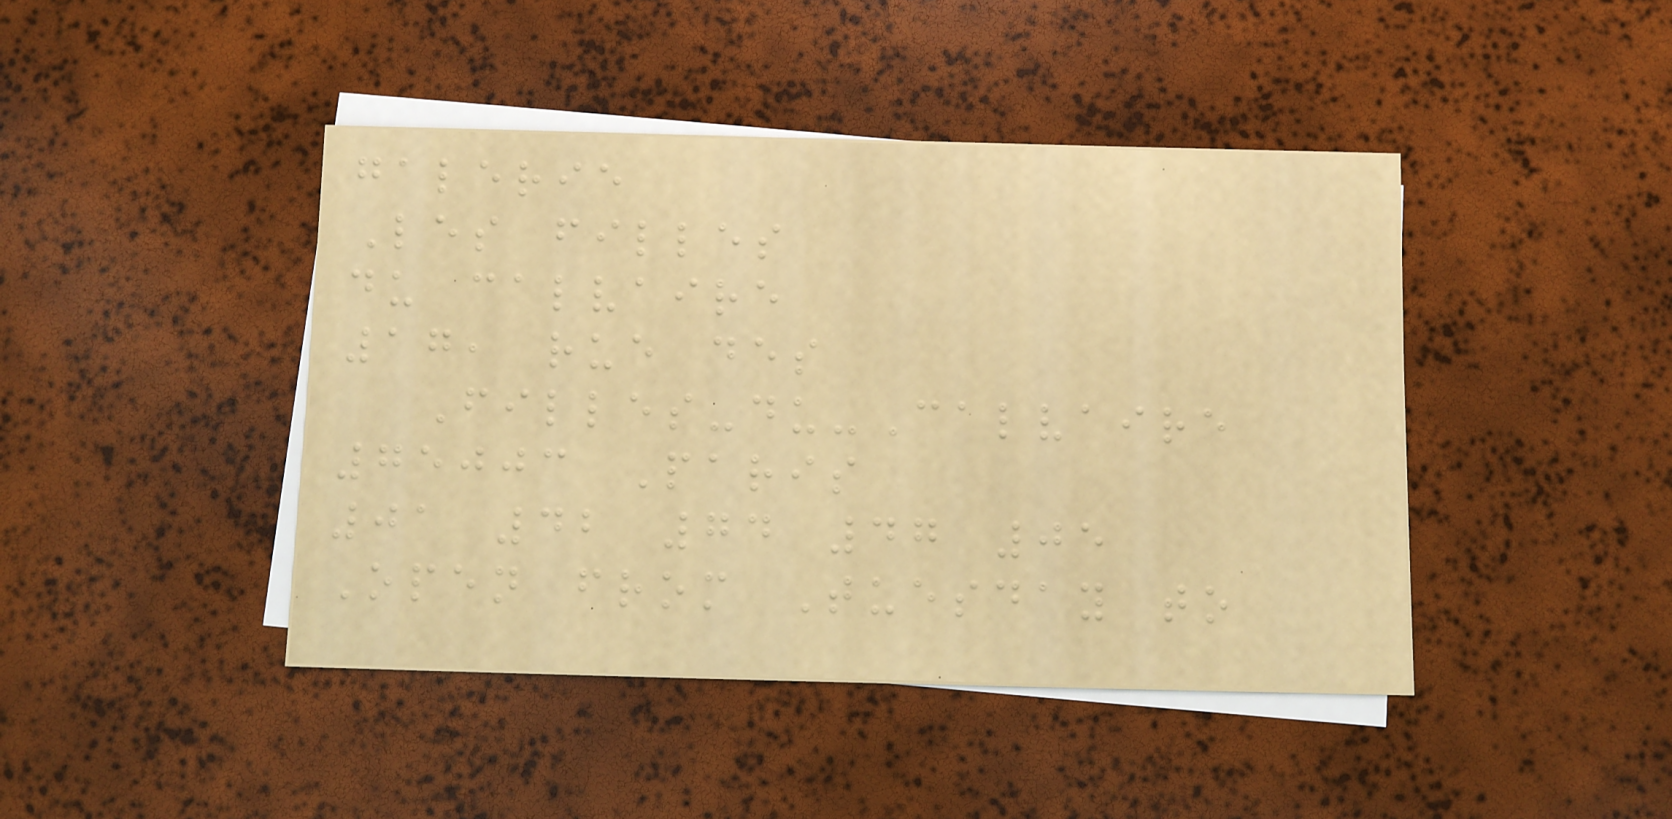galerie
Les filles
du calvaire
17, rue des
Filles-du-Calvaire
75003 Paris
01 42 74 47 05
Open from Tuesday to
